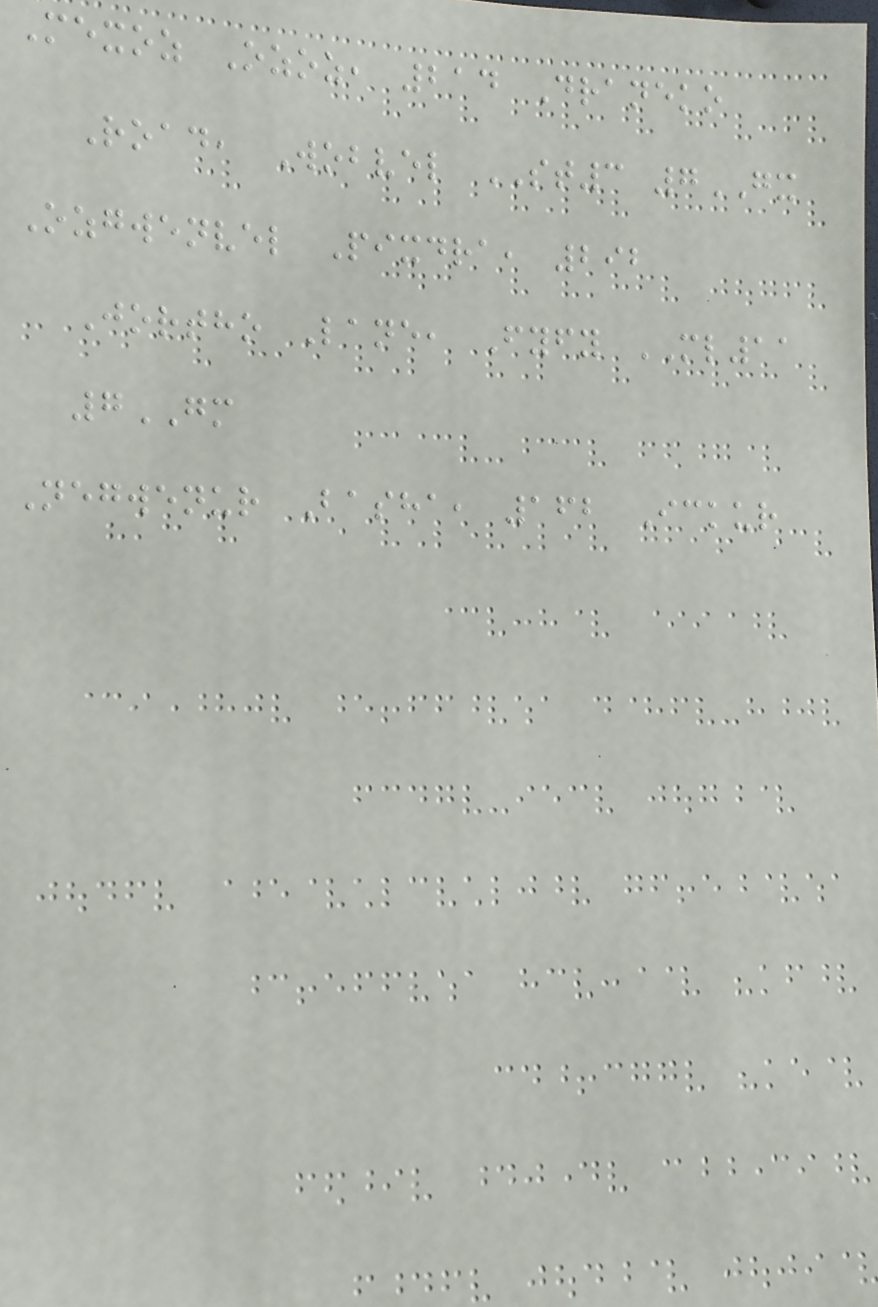Mexoz Ozoz, 214 Draneko
Road, Wobvel ST3 7GX
Ozgwenvel Pixdra, 292
Jortho Lane, Fyfy ML11
7GM
Negwenur Basha, 162 Ickur
